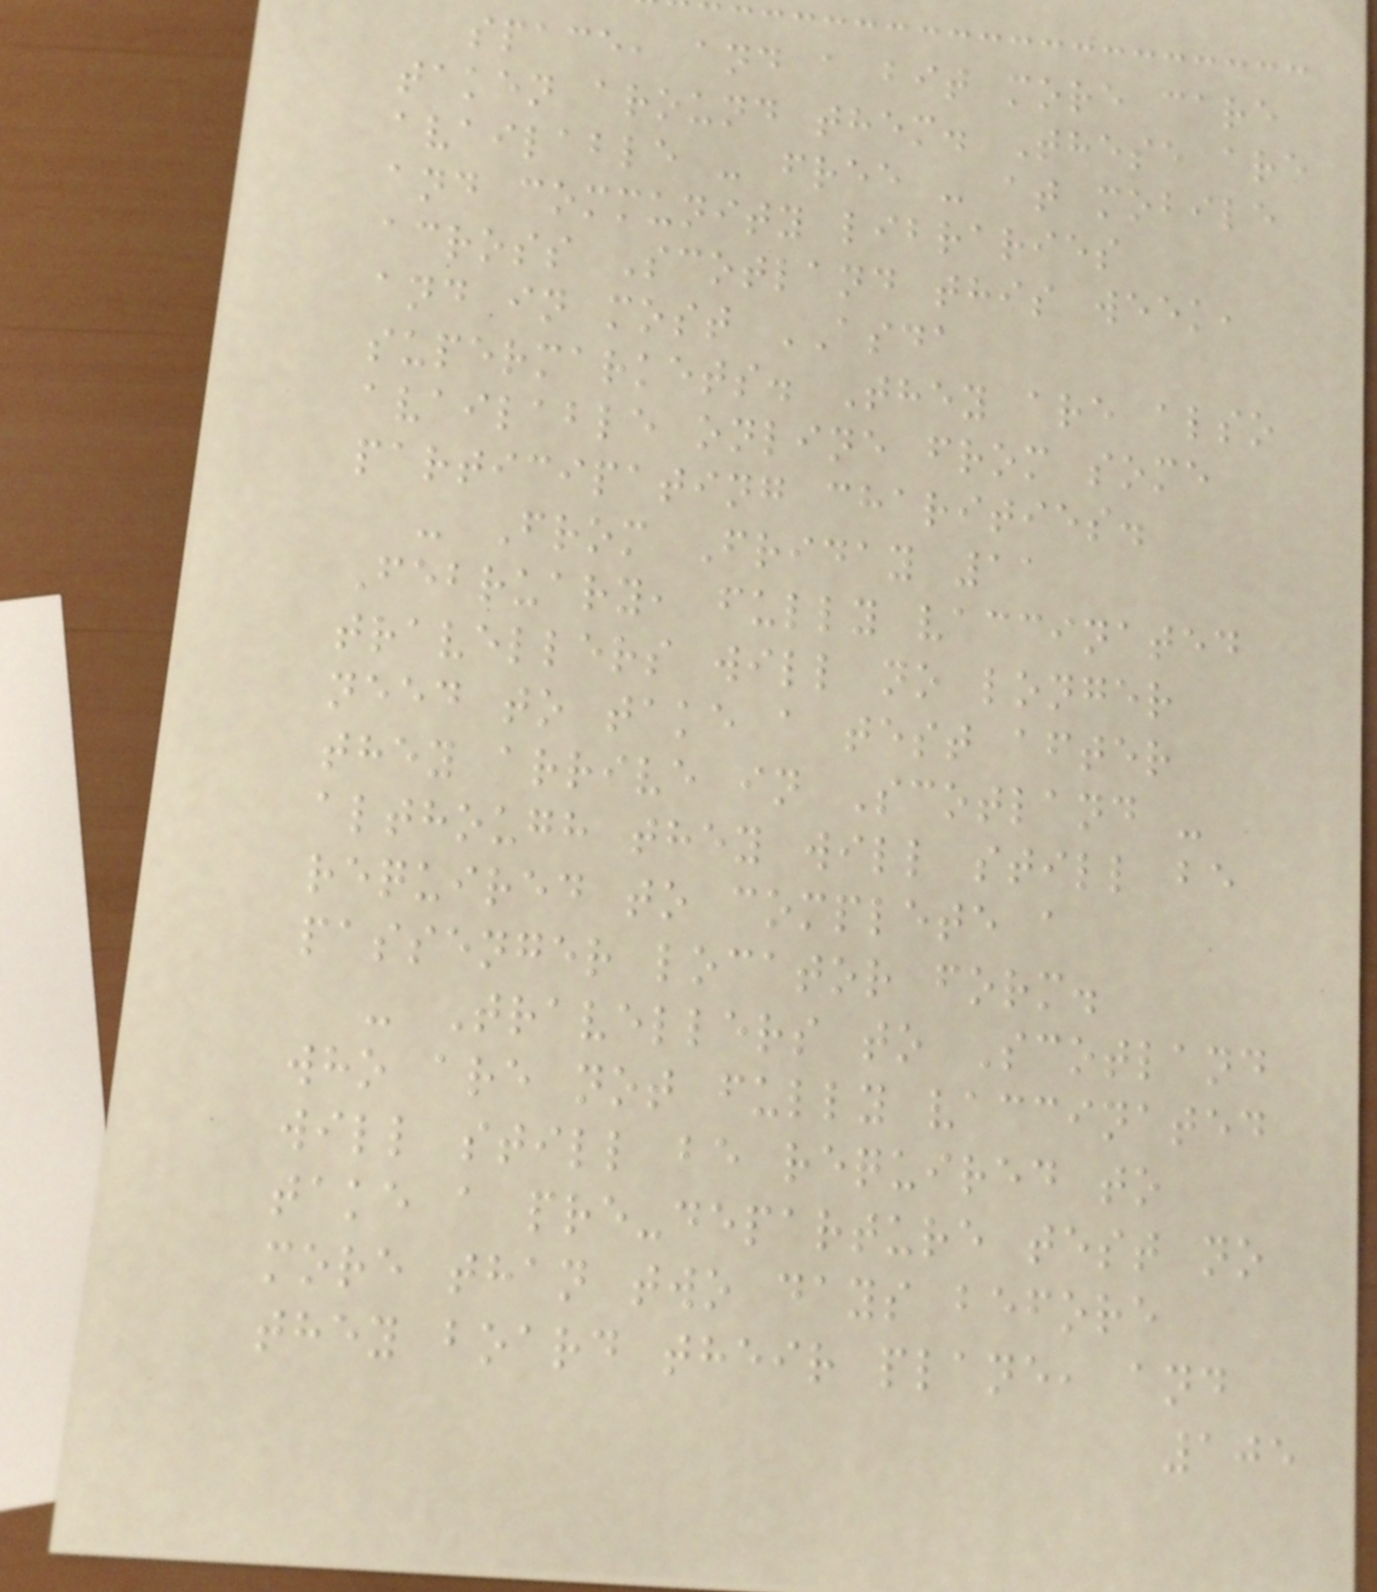space, and a bit more care
taken around them. These are
available - free - at mobile
and community libraries
across Scotland this week,
and in most ASDA
supermarkets. They are also
available online from some
participating charities.
- From Friday 11
February, fully vaccinated
travellers will no longer
need to take a test after
they arrive in Scotland -
although they will still be
required to complete a
passenger locator form.
- Travellers to Scotland
who are not fully vaccinated
will still be required to
take a pre-departure test no
more than two days before
they board their plane, and
105
